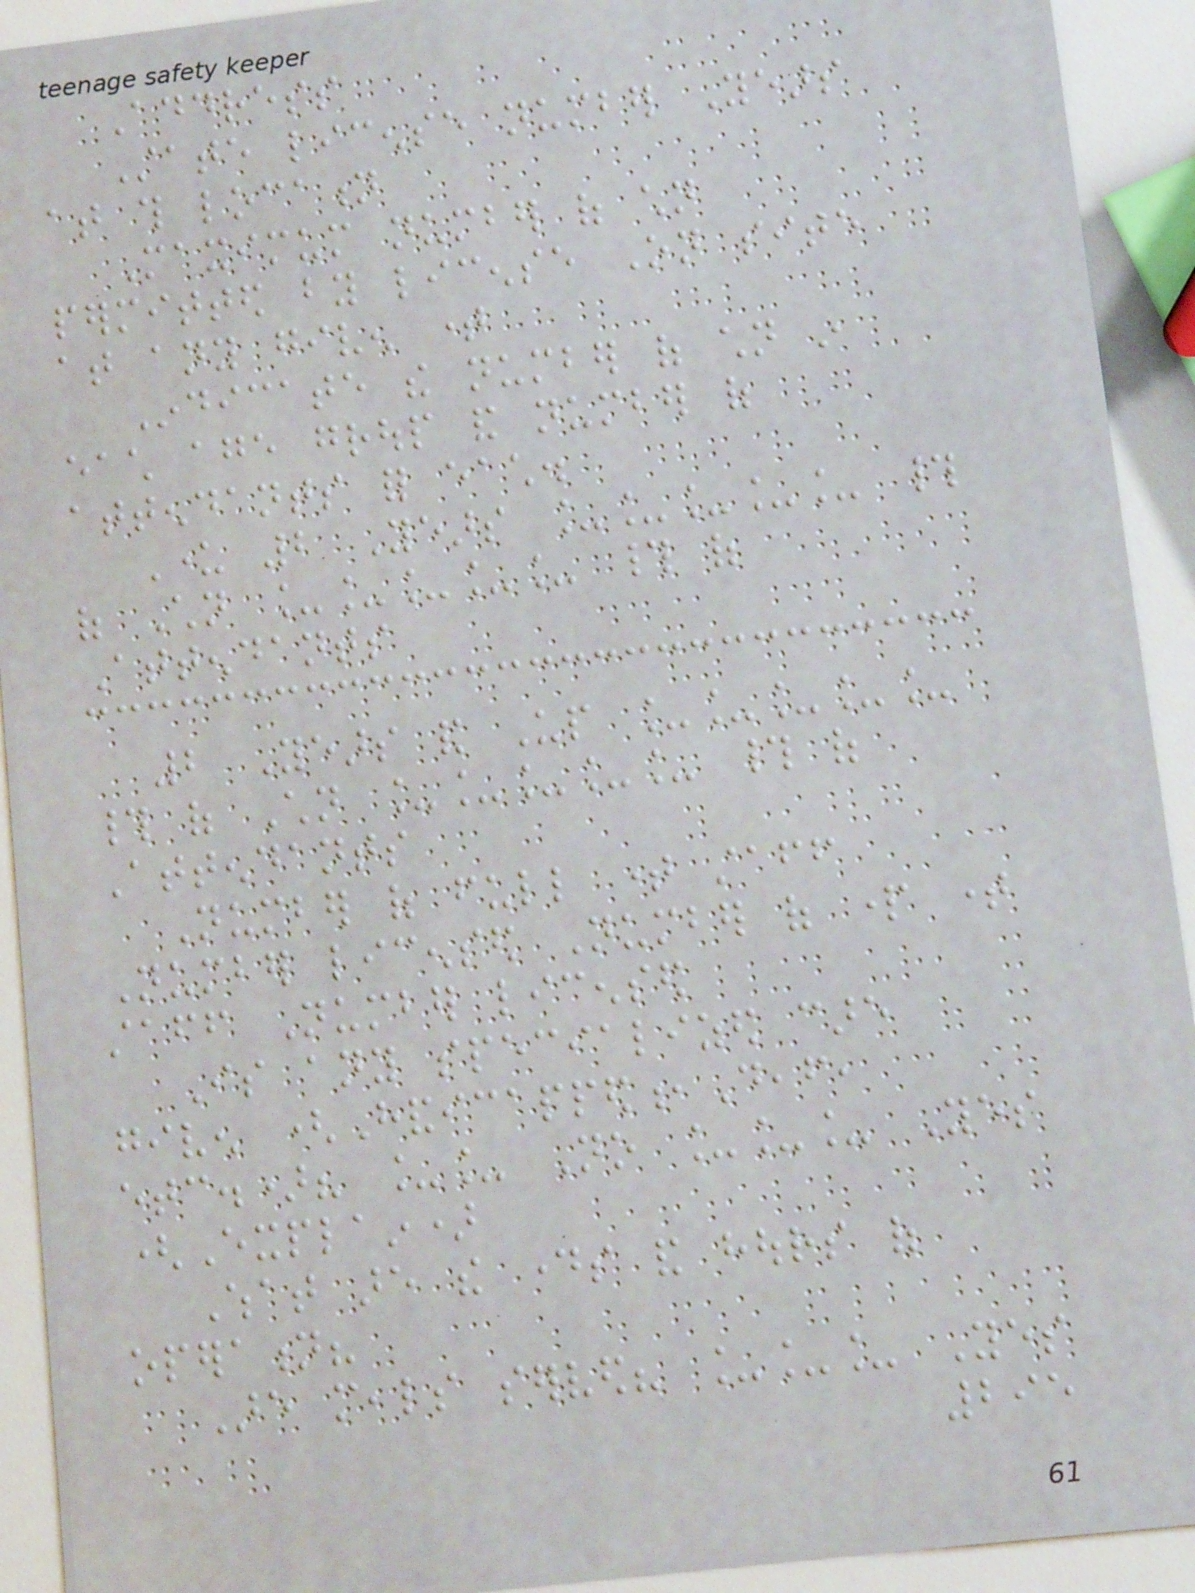Address
State license number Years
at this location
Maximum number of children
permitted by license On site
at any given time
Indicate the number of children in
each age group and number of
attendants for each.
Under 2 Years _____ #
of Children _____ # of
Attendants
2 Years and Up _____
# of Children _____ # of
Attendants
Number of full time staff
Number licensed Number of part time
staff Number licensed
Is any specialized care
given (Handicapped,Deaf,
etc.)? __ No ___ Yes
(Explain)
What are the days and hours of
operation?
Are meals served? ___ Yes
295
